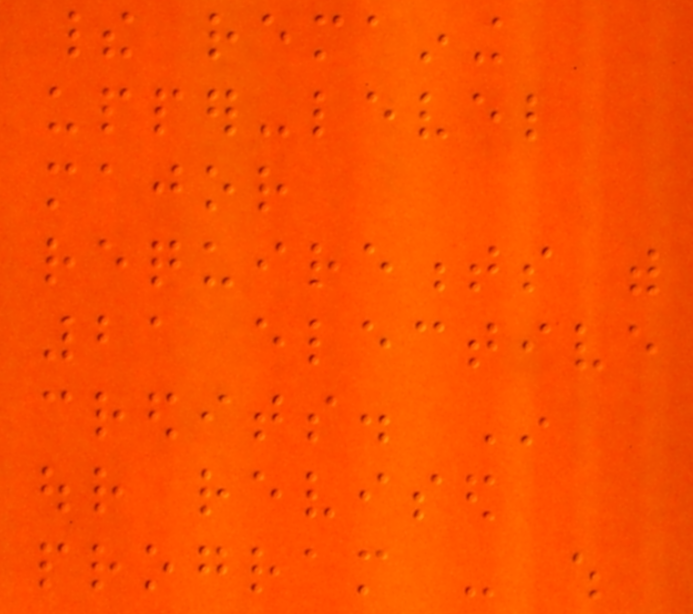their remaining
upper-level
major
requirements with
21 elective
credits. In
our revised
program - which
